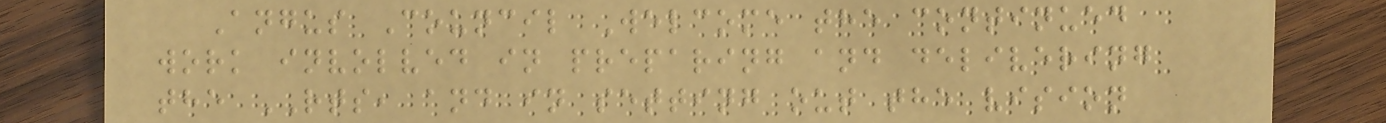Angus Council Welcome the continued
work involved in preparing and delivering
the RTS, and in setting out the vision
